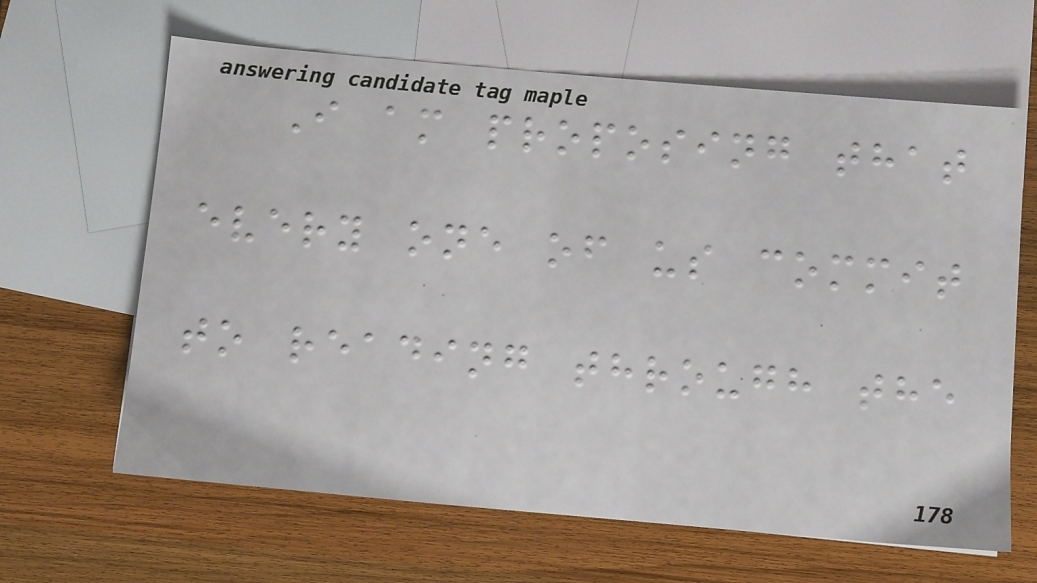I am proposing that
every one of us commit
to reading through the
